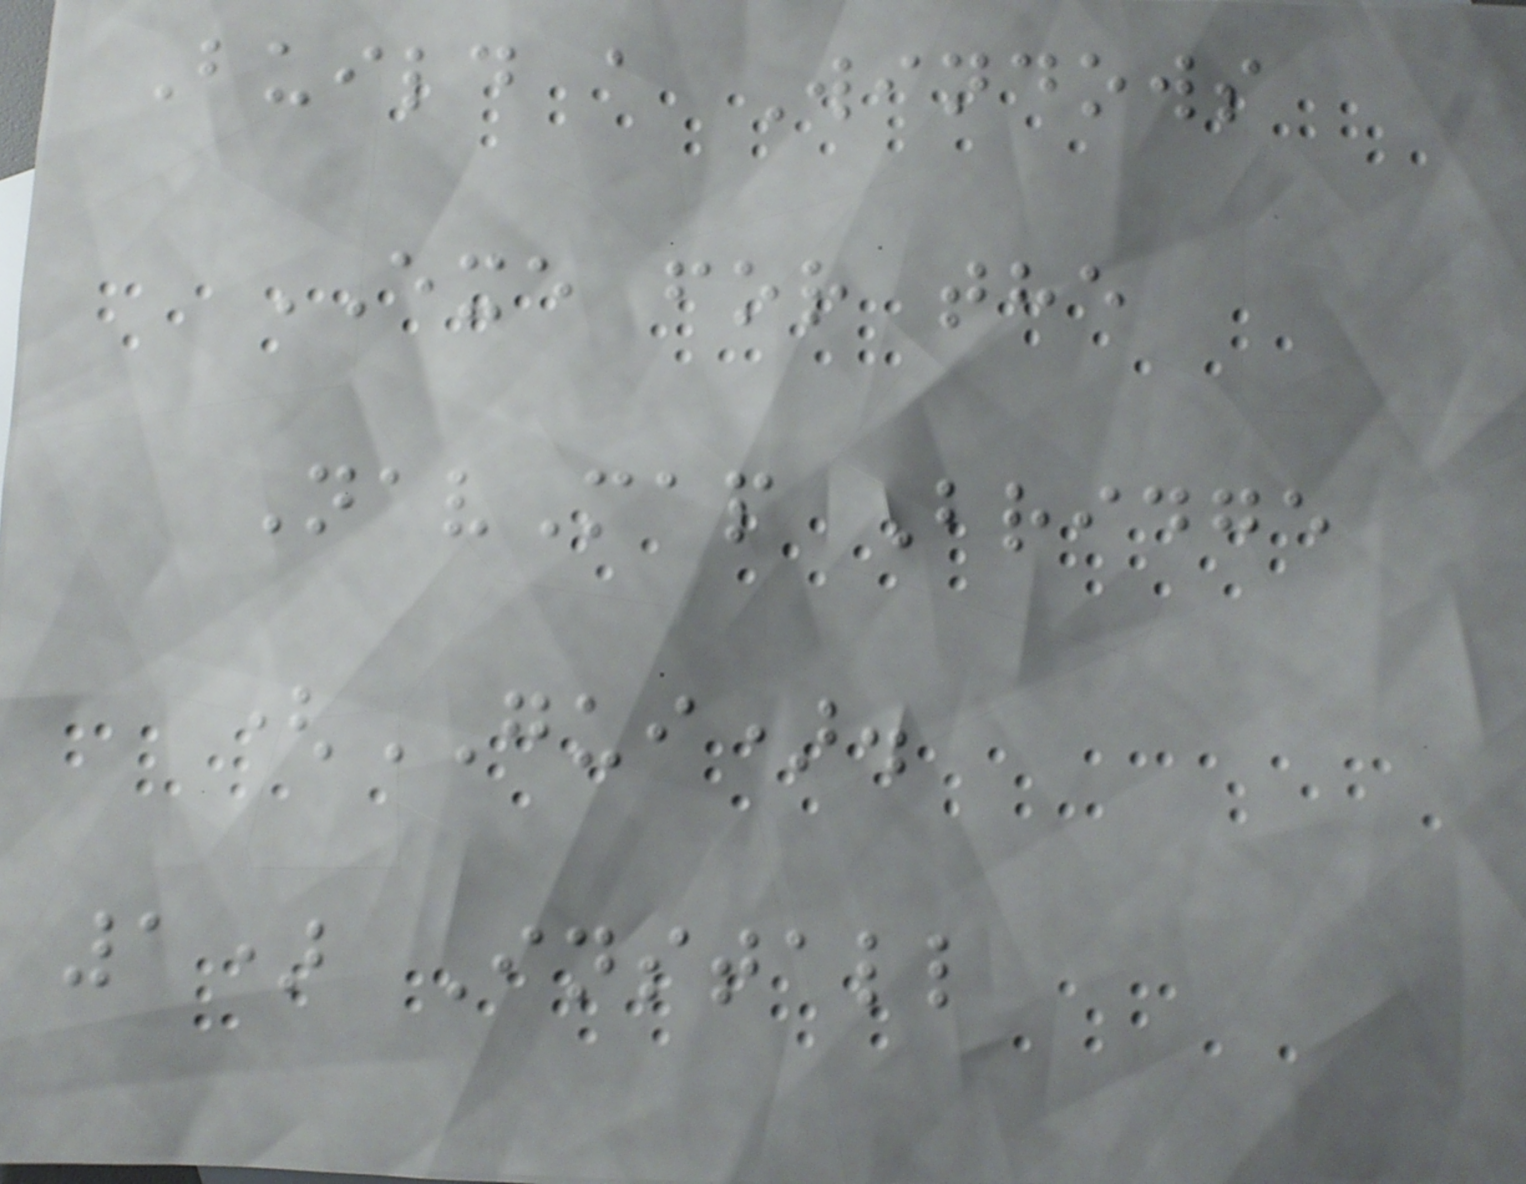Build a Windows
EXE for the
NavMap Bridge
(GUI).
1) Install
